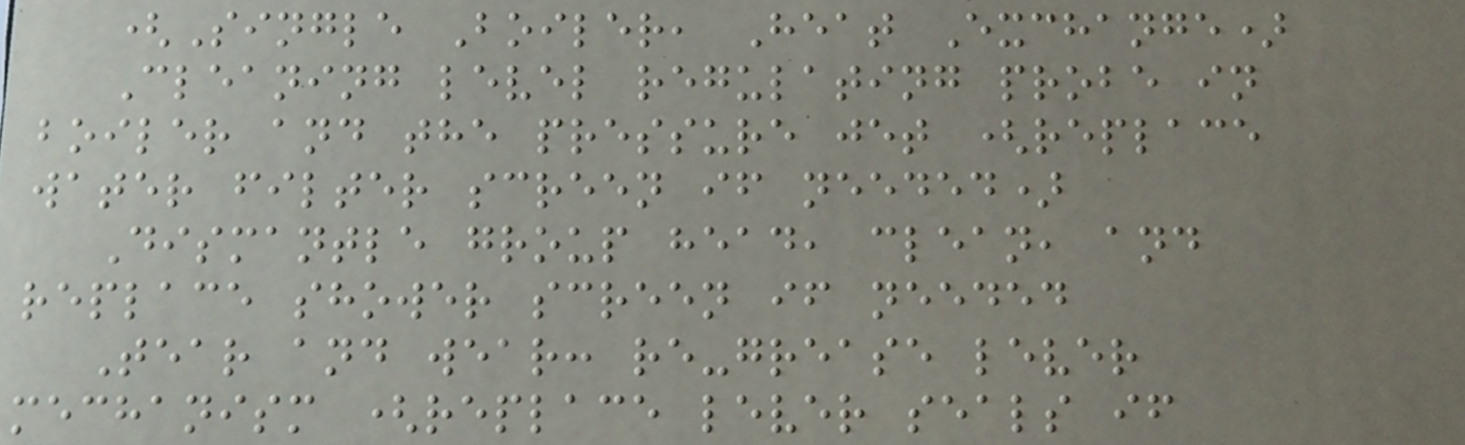(Single Boiler, Heat Exchange)
Cleaning level regulating probe in
boiler and the pressure jet (replace
water filter screen if needed)
Dismantle group head, clean, and
replace shower screen if needed
Tear and wear: re-grease lever
mechanism (replace lever seals if
